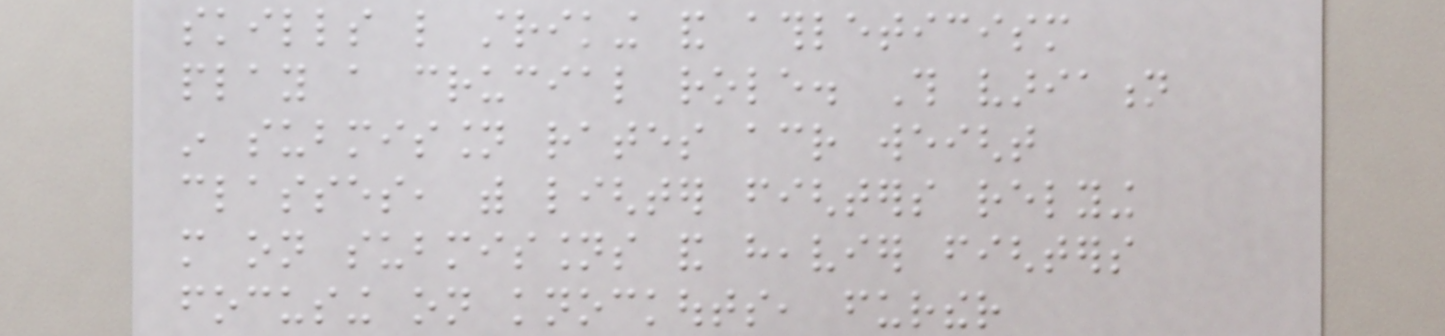skills like striking and athleticism
play a crucial role. This variation
in submission rates across weight
classes, with lighter fighters relying
more on submissions and heavier fighters
focusing on knockouts, further
